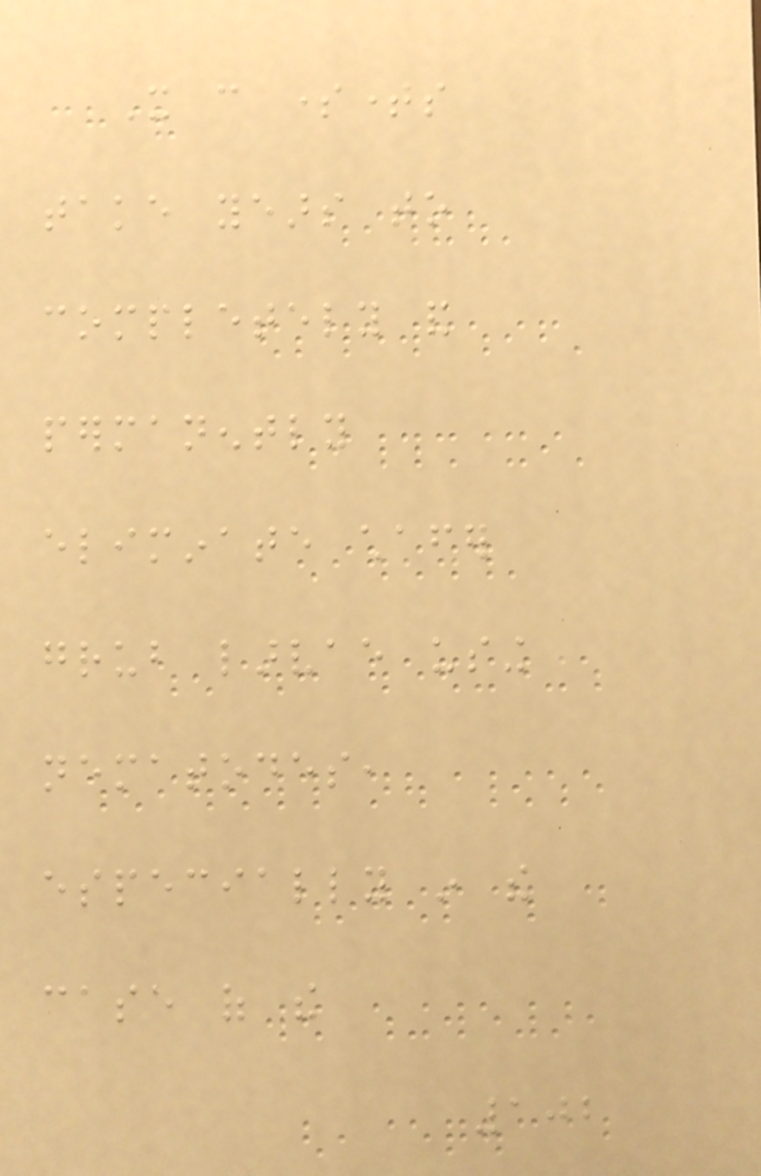It can sometimes
take years to
completely and
permanently
eliminate chafer
grub larvae using
nematodes,
especially in the
case of the
102
